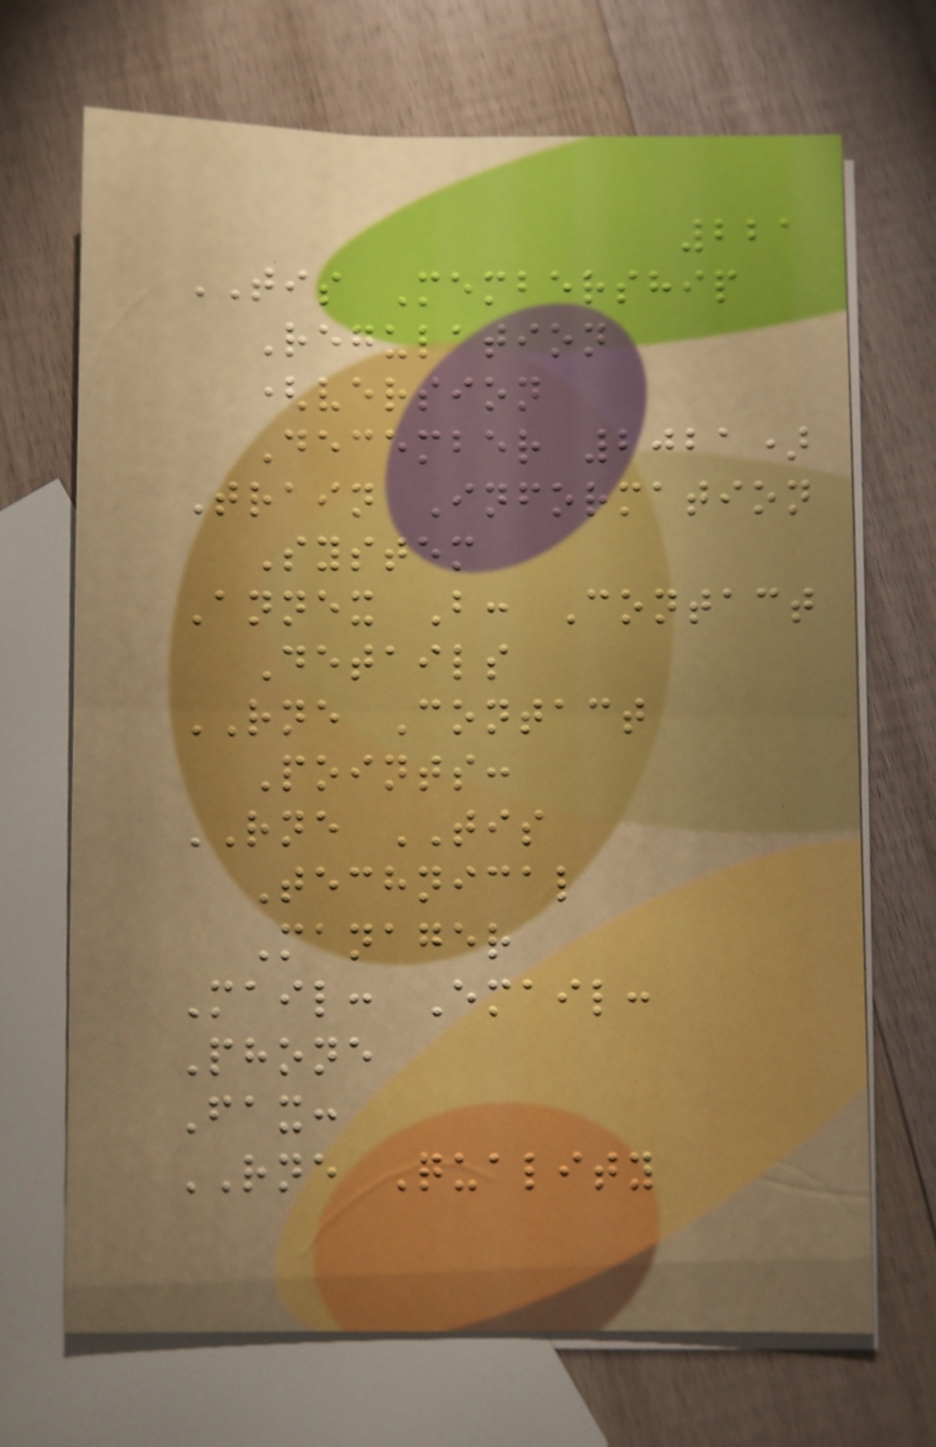221
TIS Membership
Regulation
(version
December 2021)
Train Information
System
Annex B: Contact
Details
RNE Contact
Points:
RNE TIS
Technical
Manager
Mail: Email:
Phone
Fax:
RNE Quality
